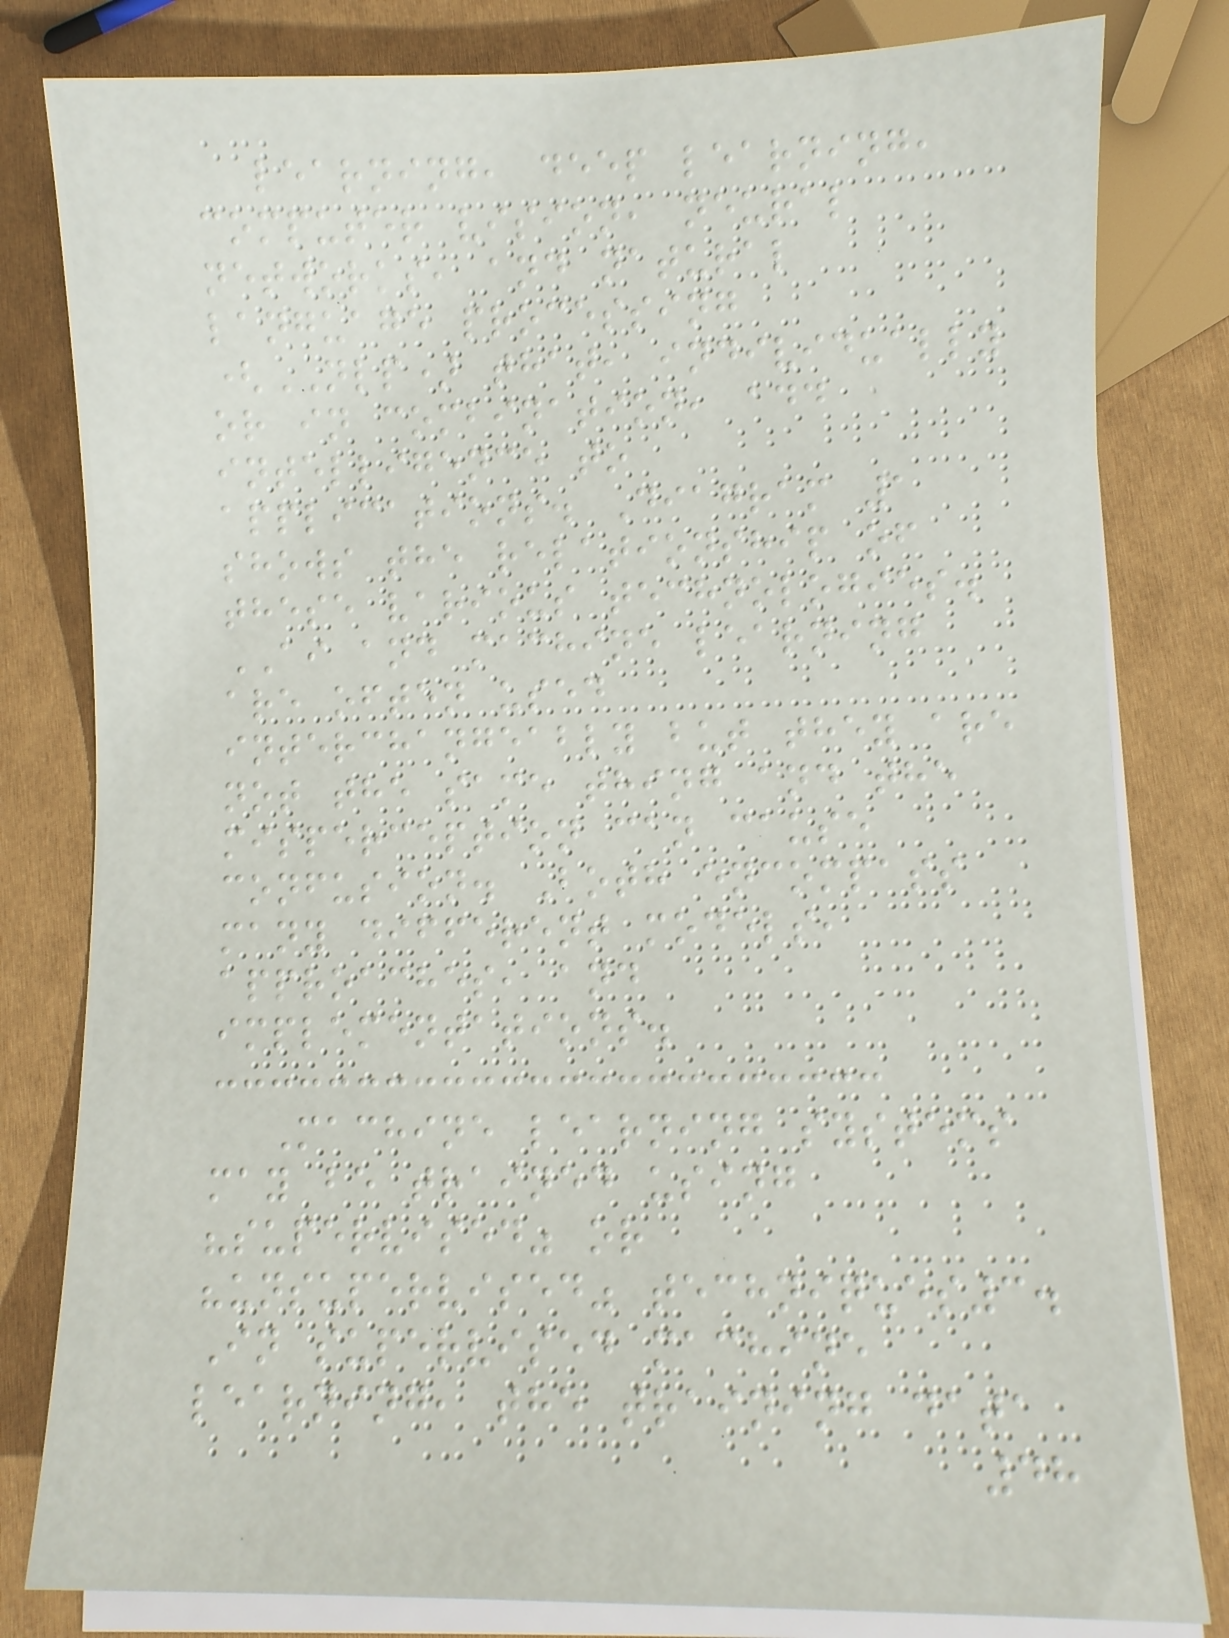learning, deep learning,
computer vision, neural
networks, and natural
language processing
(NLP) that, individually
or in combination, add
intelligence to
applications. Diagram 1
shows the relationship of
these various technologies.
AI and machine learning
are often used
interchangeably but they are
not the same thing and the
misperception can cause
confusion. Both encompass
many different models,
approaches, and
implementations.
Machine learning systems
may be trained using
"supervised" or
"unsupervised" techniques3.
In supervised machine
learning, the training data
48
